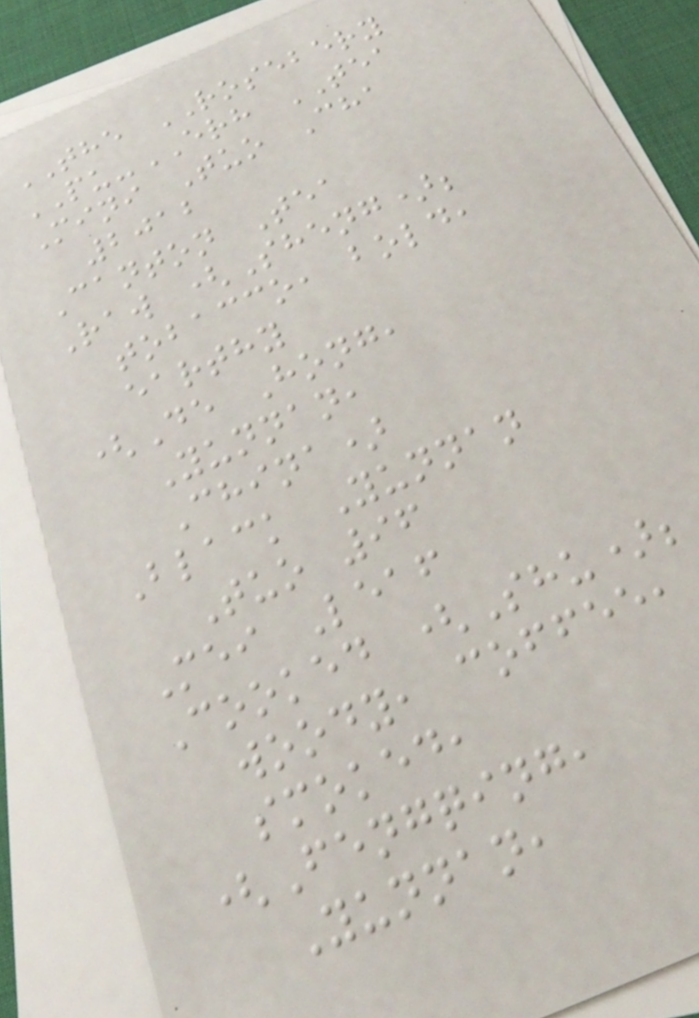THE ROSEBERY
PU-ERH TEA
Mini Tuo Cha
2012
Canton Tea
Raw (Sheng);
tobacco, bold,
earthy
(De Hong,
Yunnan,
China)
Black Yunnan
Tuo 96
Mei Leaf
Cooked (Shu);
woody, coffee,
smoked,
(Fengqing,
Yunnan,
